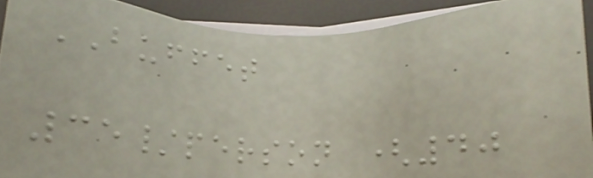BUFFET
35/person (40
